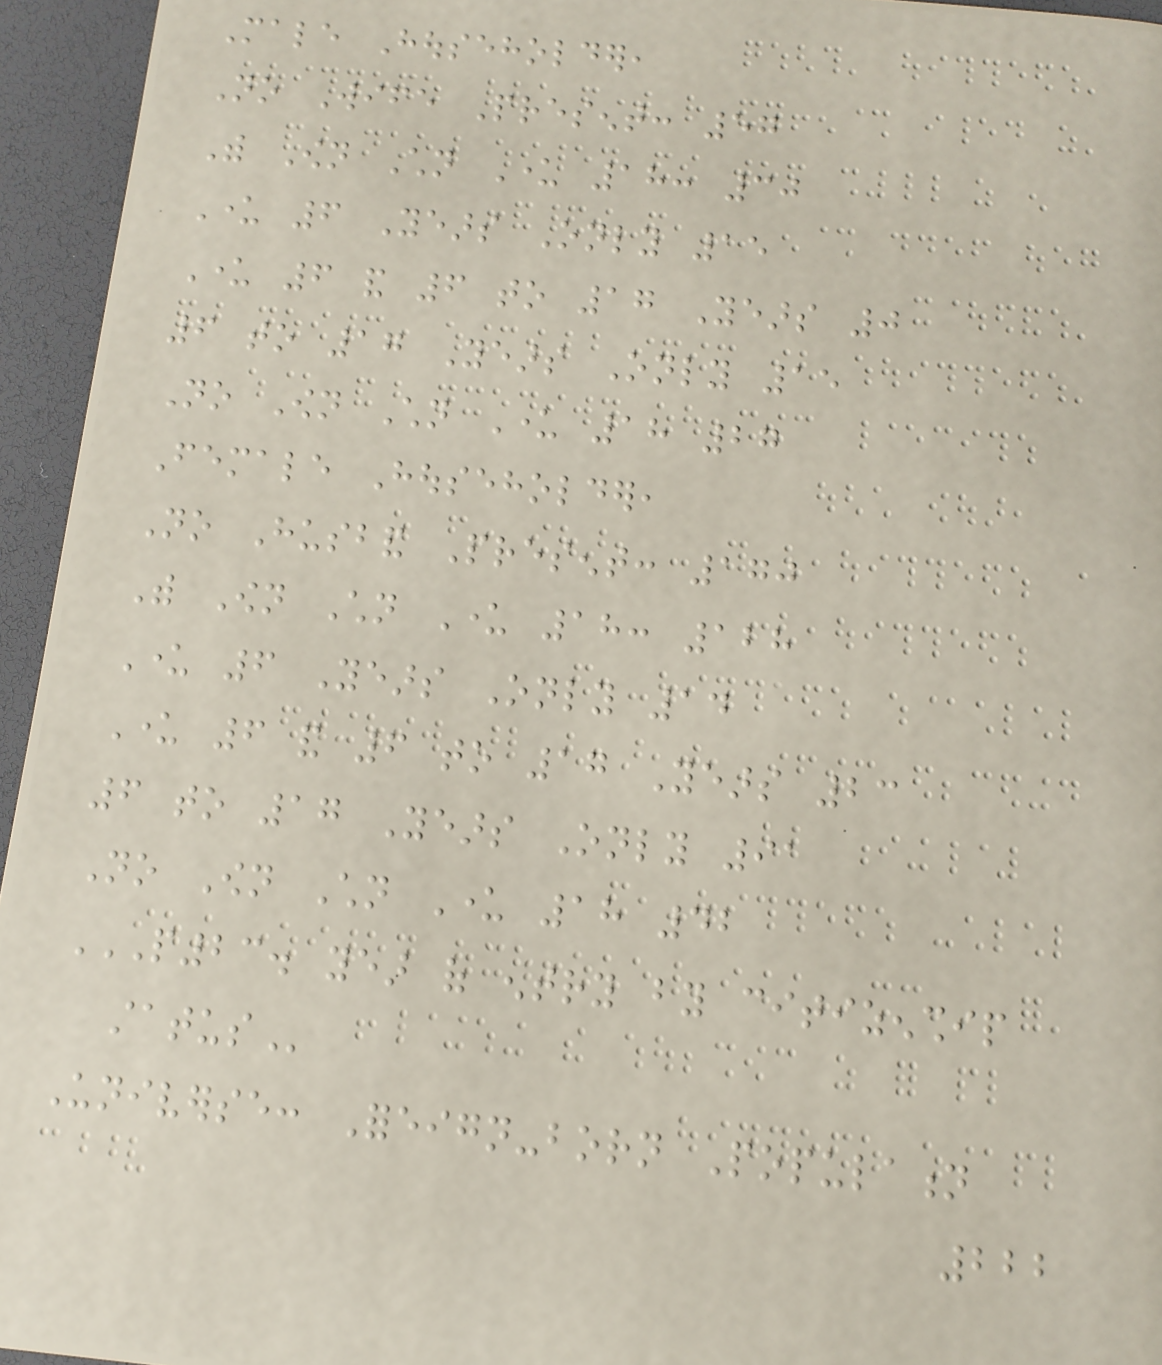Male Householder,
No Wife Present: 57
With Own Children Under 18: 30
Under 6 Years Only 15
Under 6 and 6 to 17 Years 0
6 to 17 Years Only 15
No Own Children Under 18 27
Female Householder,
No Husband Present: 170
With Own Children Under 18: 128
Under 6 Years Only 14
Under 6 and 6 to 17 Years 23
6 to 17 Years Only 91
No Own Children Under 18 42
P23. YEAR OF ENTRY BY CITIZENSHIP
STATUS
Universe: Foreign-born Population
222
